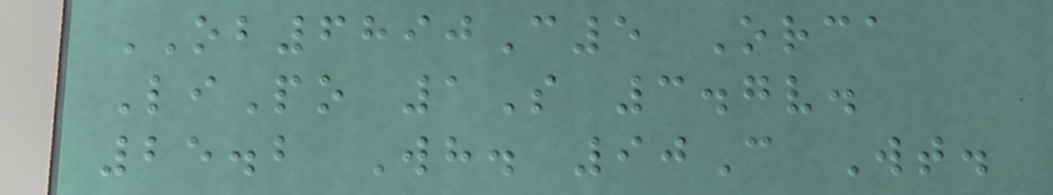OB6890C5 Orca
LiPo 1S 3.7v.
25.2 Wh. 90C Wt.
